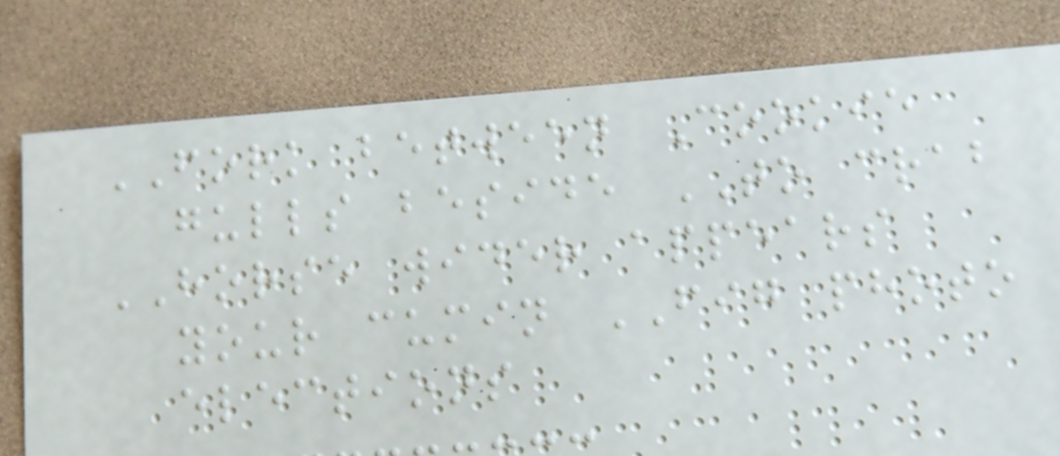FORK between Cookie
gulls beside TO crab
HORSE wider appears
your cumin FIG photo
elections
